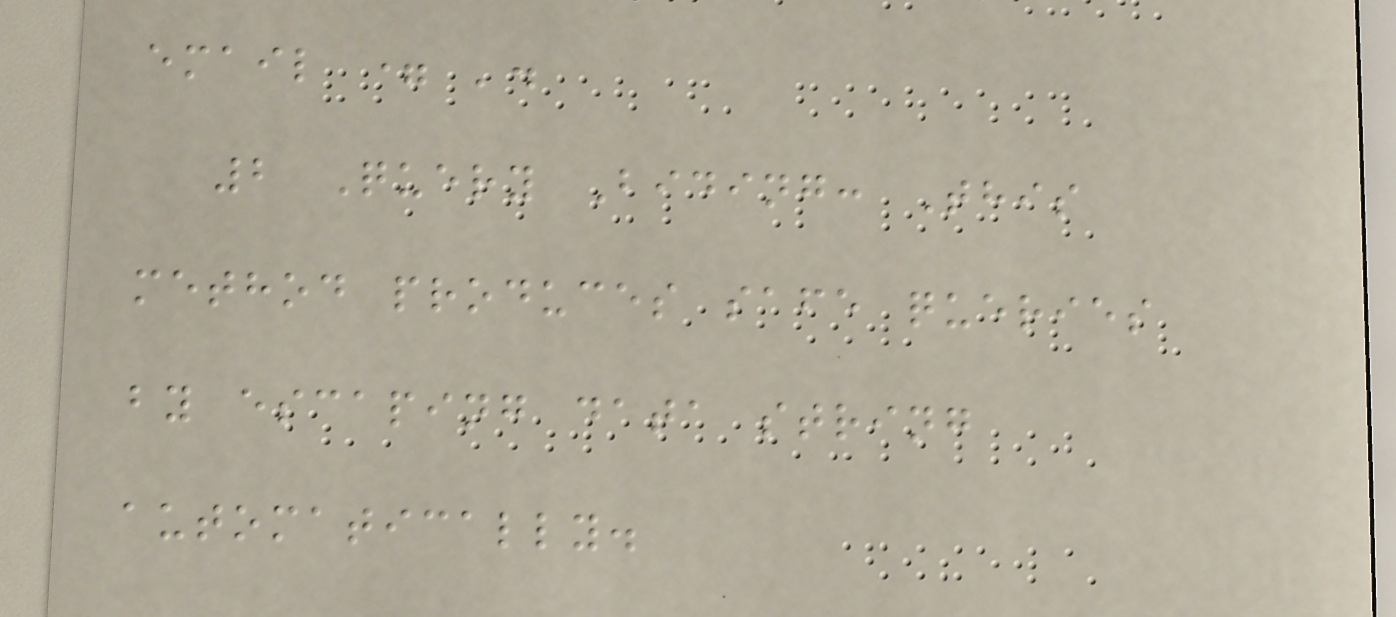email = '.
2 Query Biding: This
method produces safe queries
by escaping data string
automatically.
